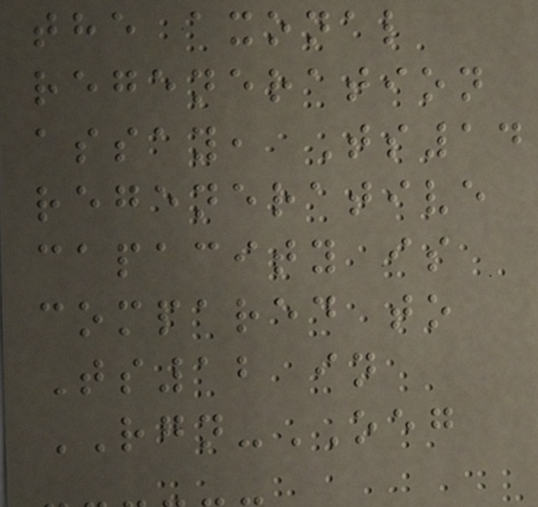the axonal
regeneration
assay, Ts14
regenerative
capacity is
compared to
Ts12 in
RGN-OEG
